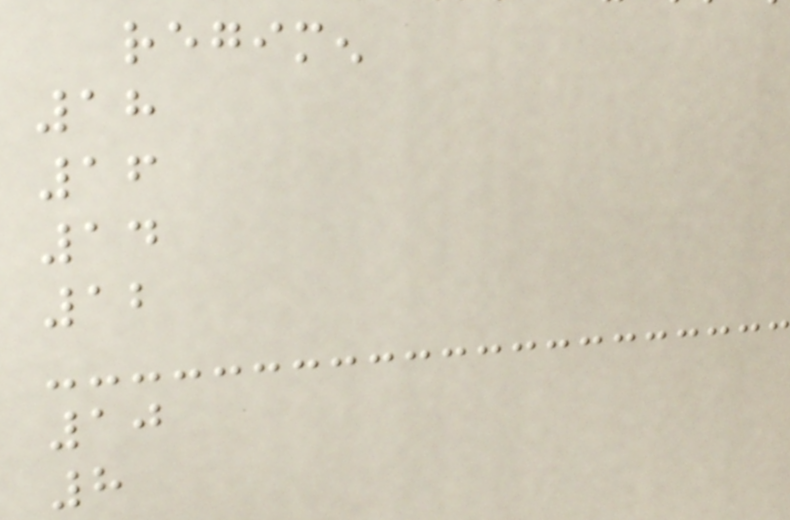regimen
18
16
14
12
10
8
